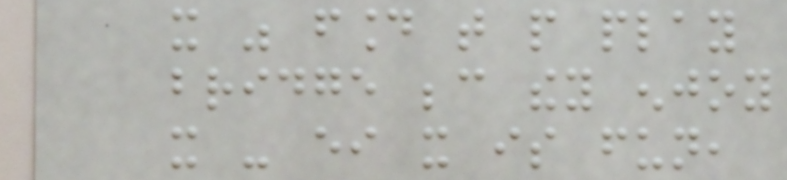it was found that people play
bridge because they enjoy
it - either it is fun,
